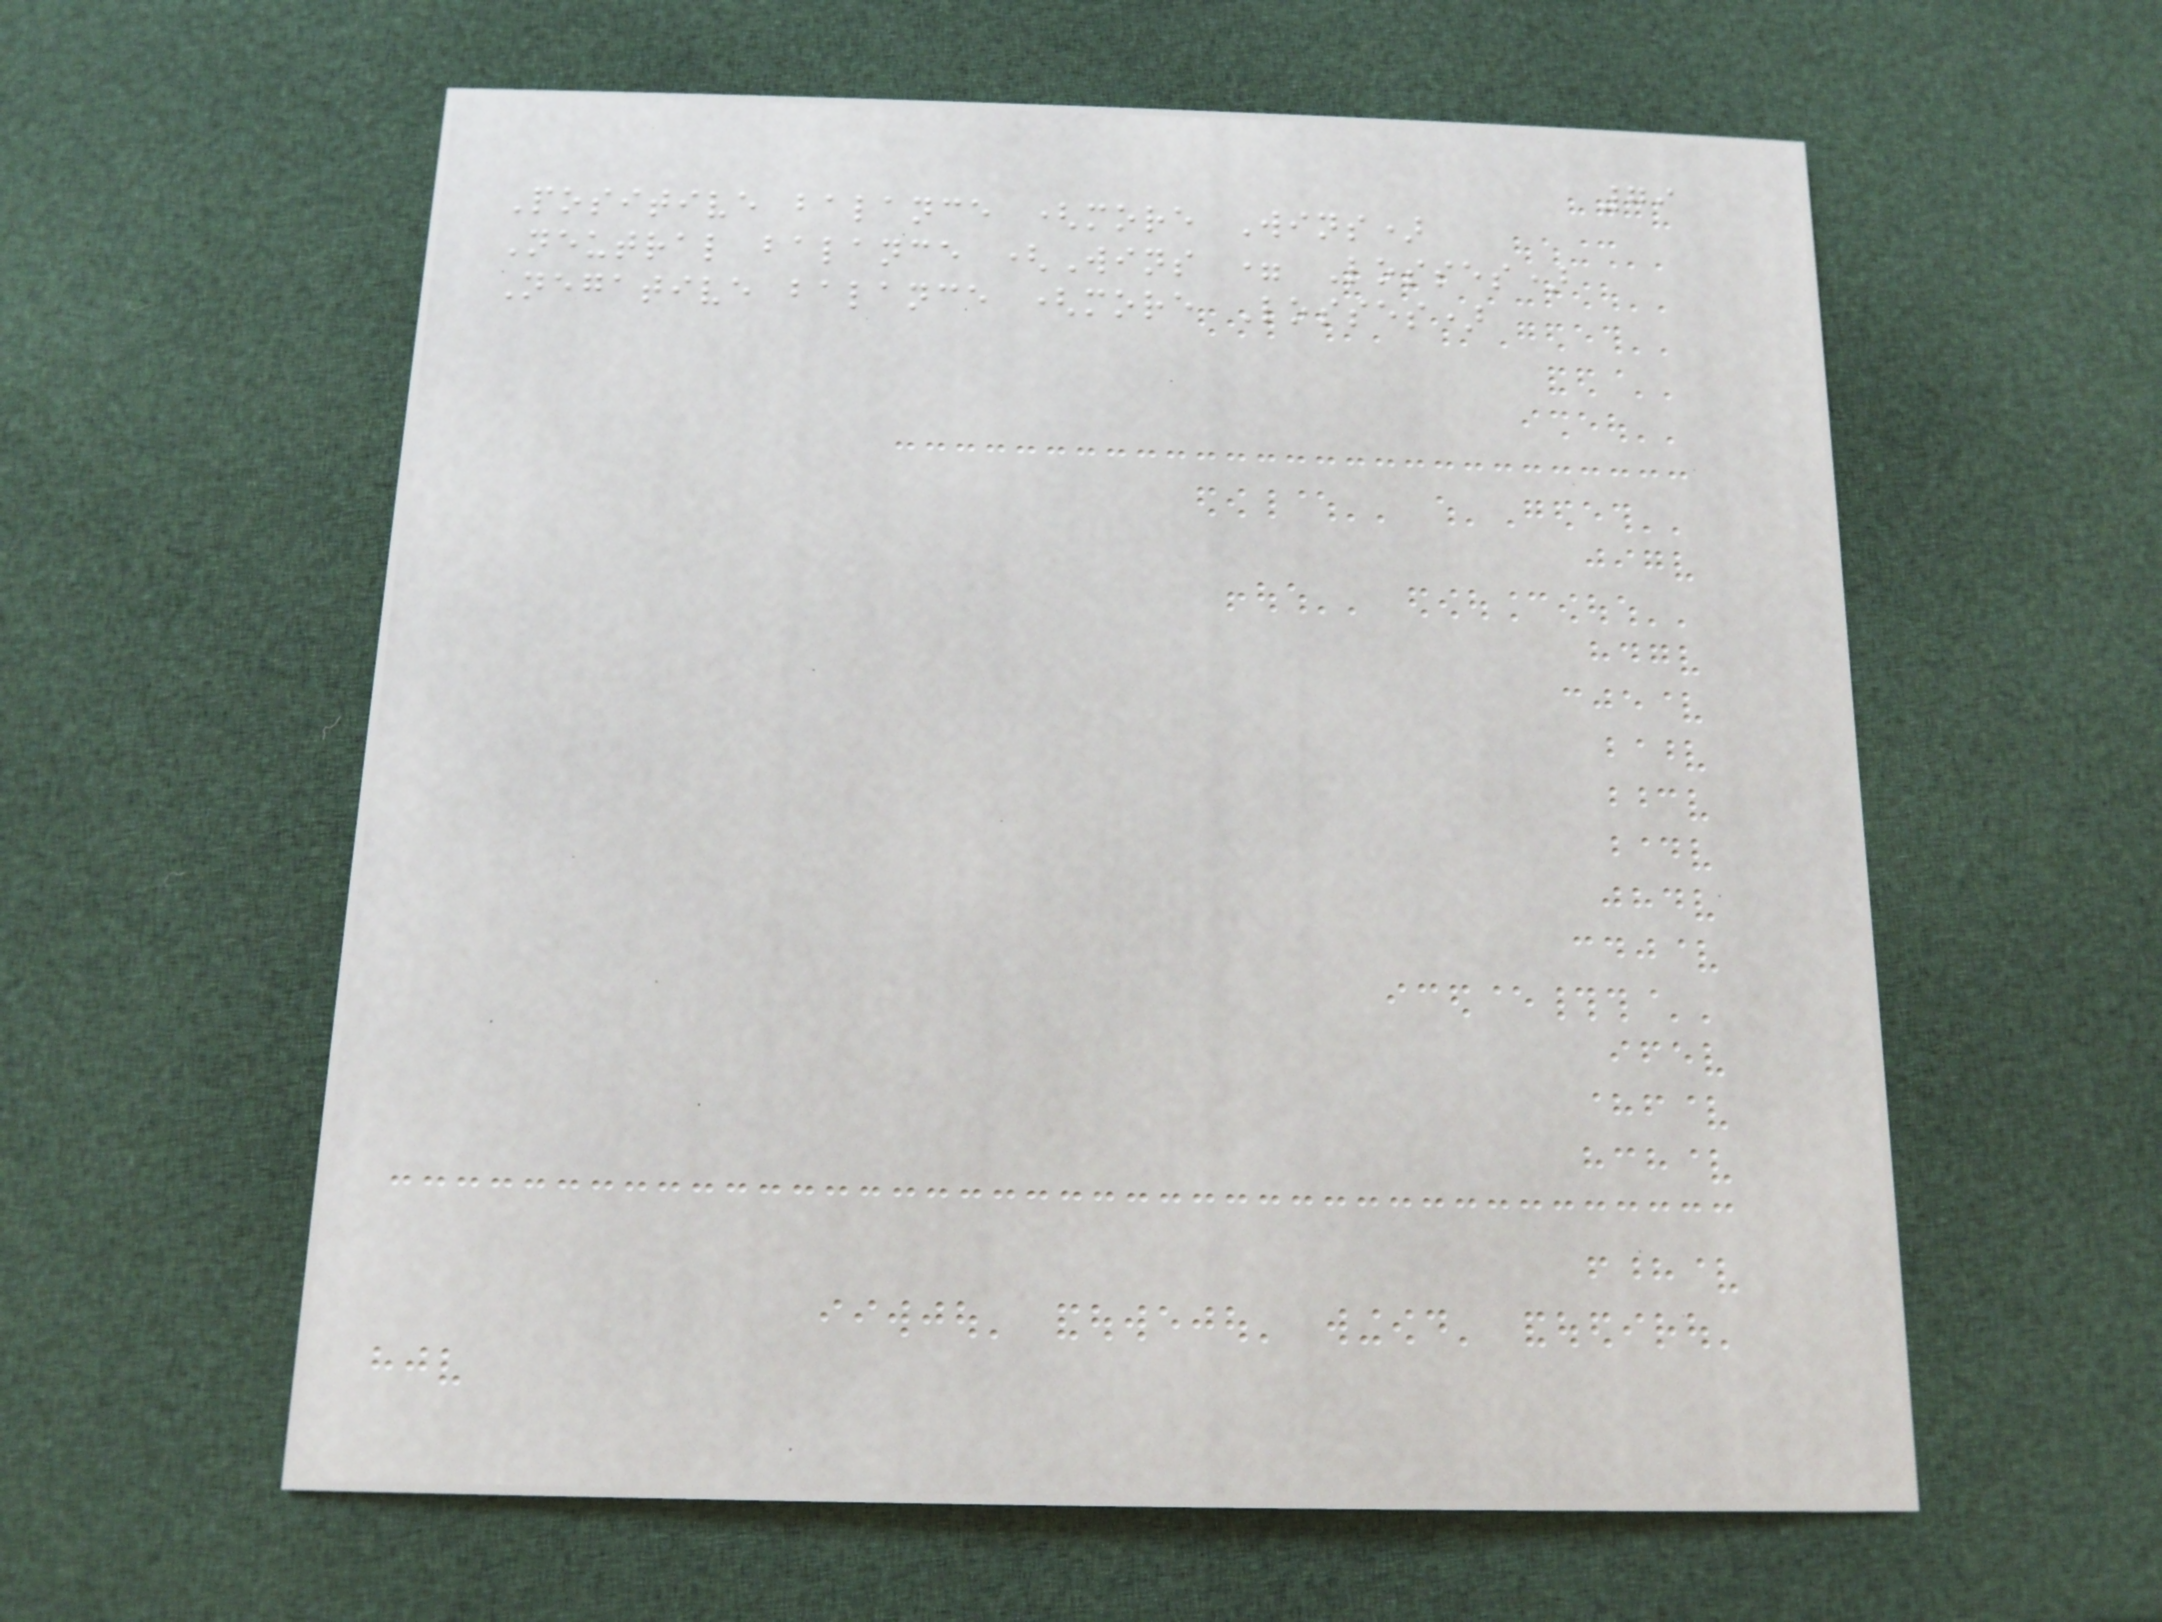79
Positive balance (more Wins)
Neutral balance (Wins = Losses)
Negative balance (more Losses)
